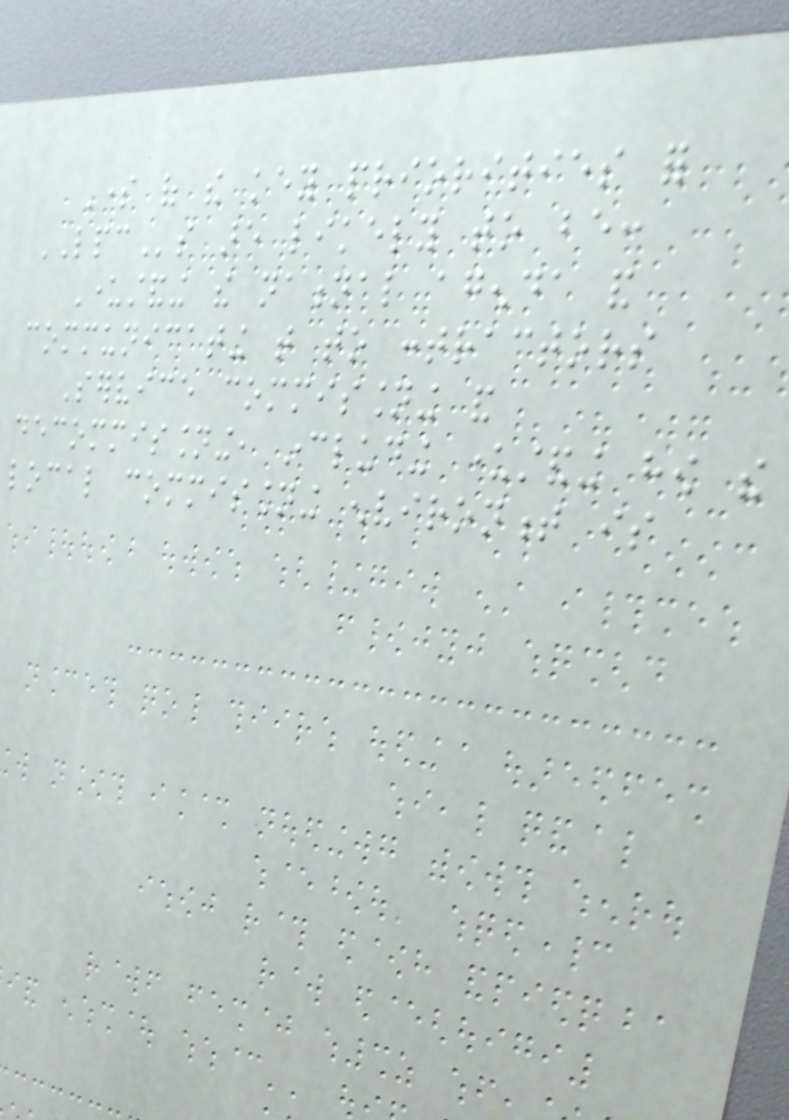Some of the key priorities for
LPCs are likely to be:
Understanding the national agenda and
communicating that to contractors
Service commissioning and
decommissioning, including understanding how the
local commissioning environment is
